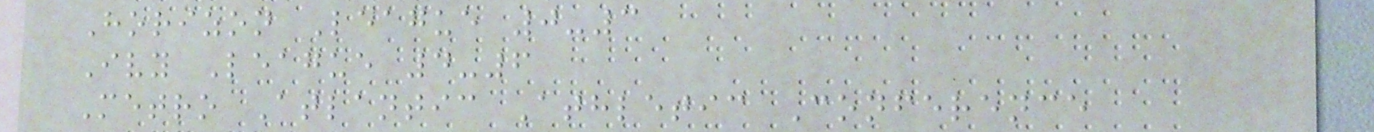Horizon League 0-3
Ivy League 4-6
Metro Atlantic Athletic Conference
